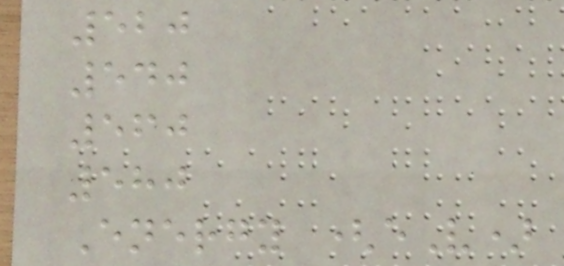520
540
560
580
Energy (eV)
